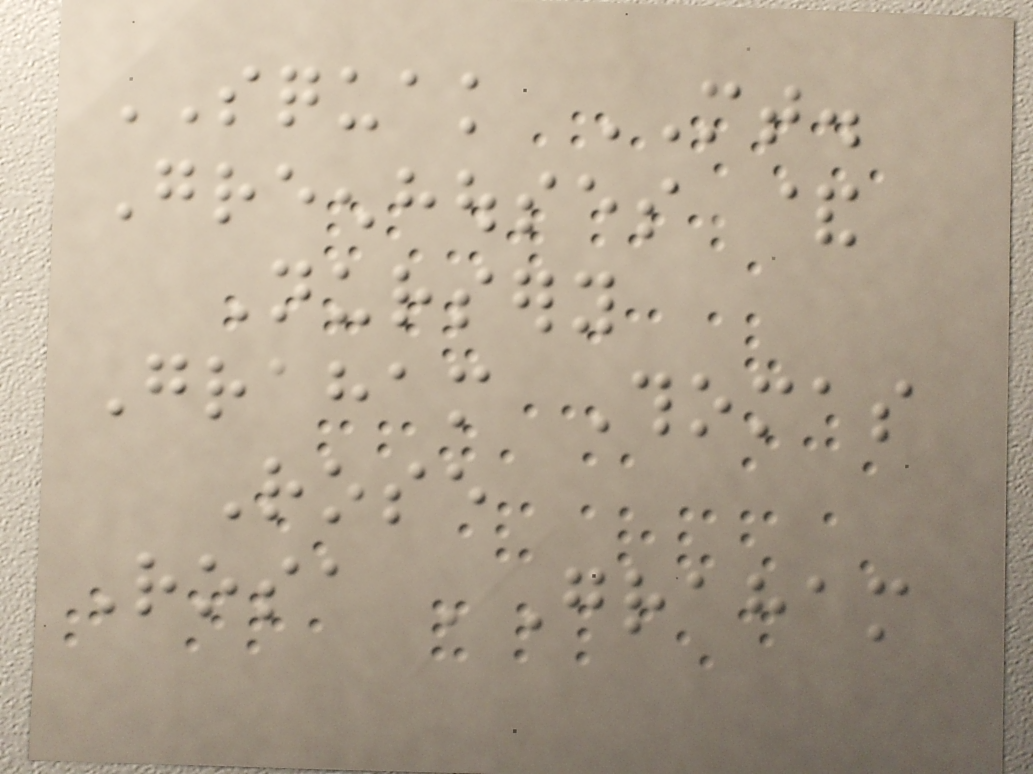SQUAK MT.
Greenhouses &
Nursery
Graham Thomas
Rose
Rosa 'Graham
